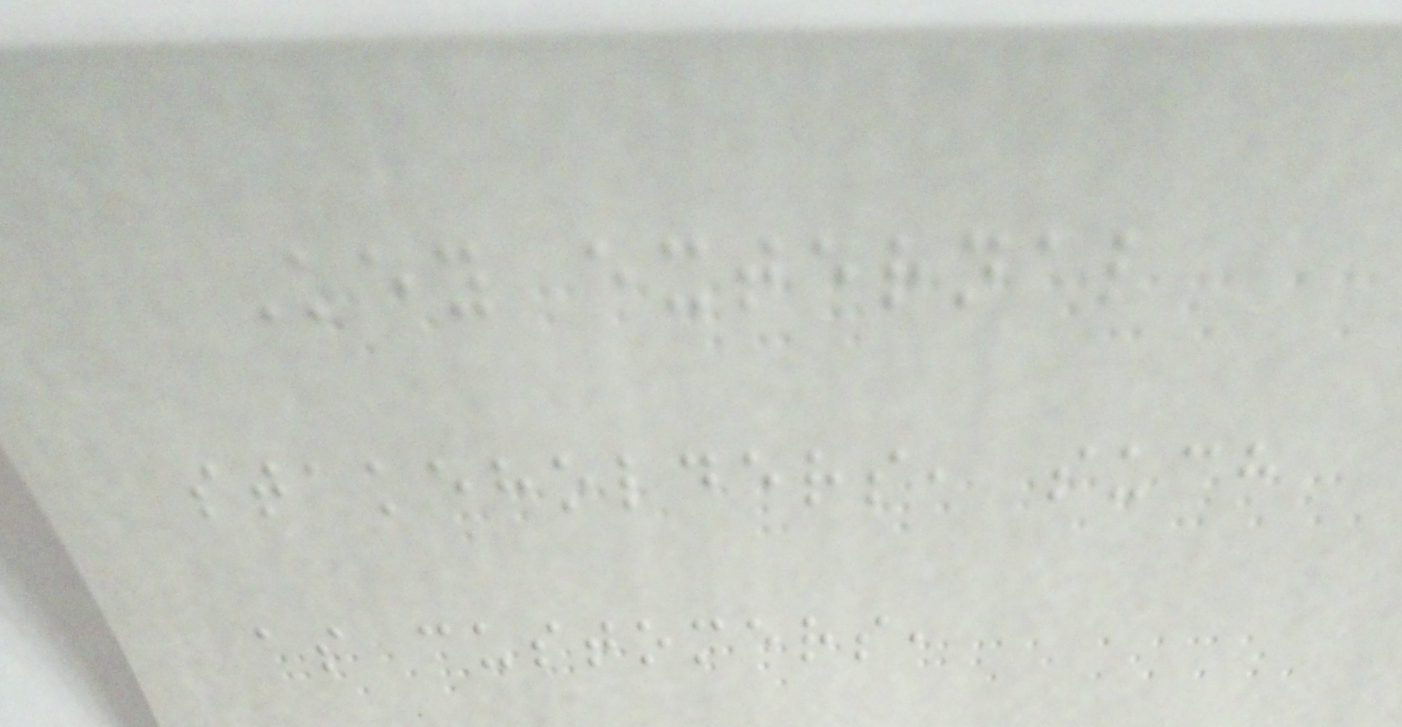Key external
stakeholders, such
as customers,
